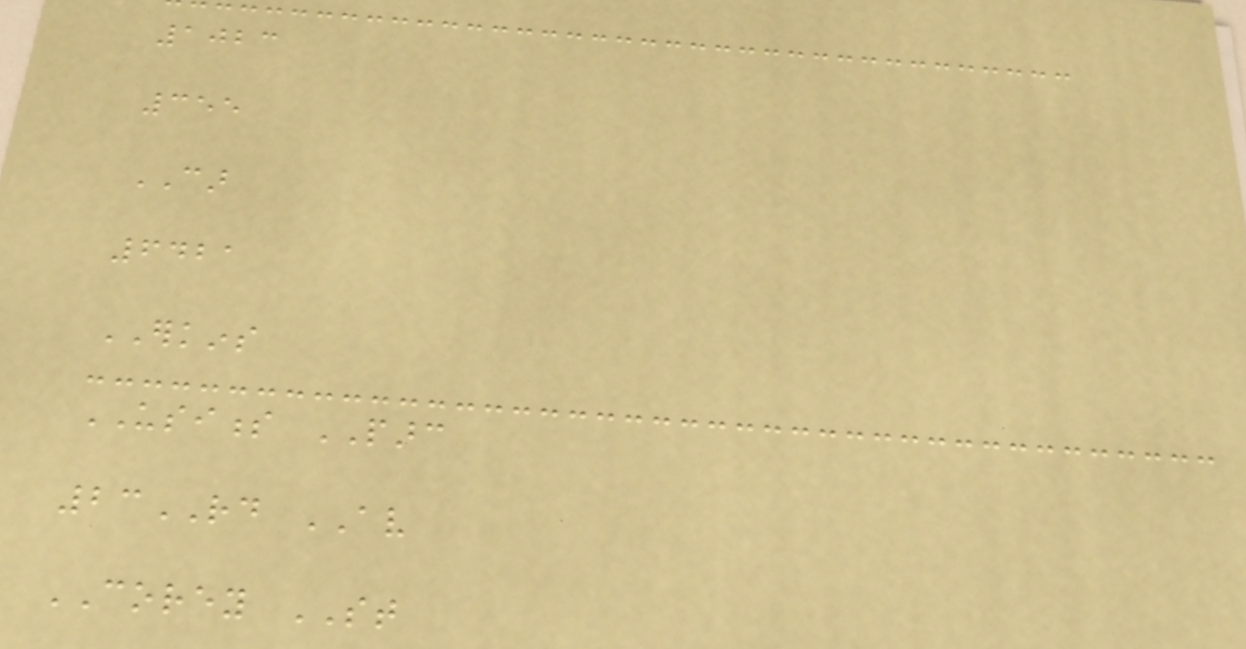1023
355
CAR
6421
ERKINS
USINESS PARC
23RD AV
COREY ST
